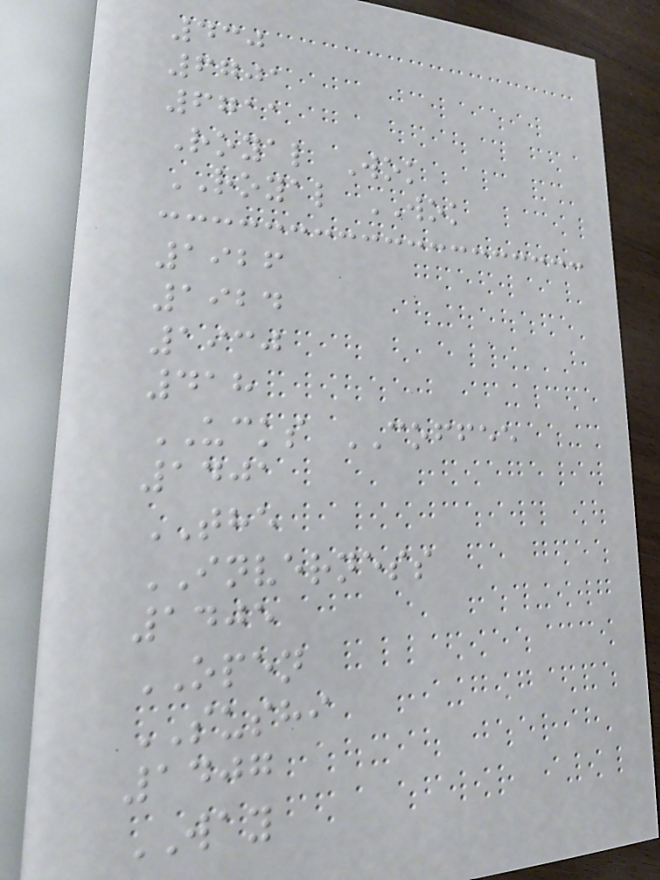430
6701
6711
Royal Wok
ROYAL WOK
1926
1924
1930
418
UCKS COFFEE
1401
THE
INVERNESS
1405
OPEN
SUSHI
1407
WAY
